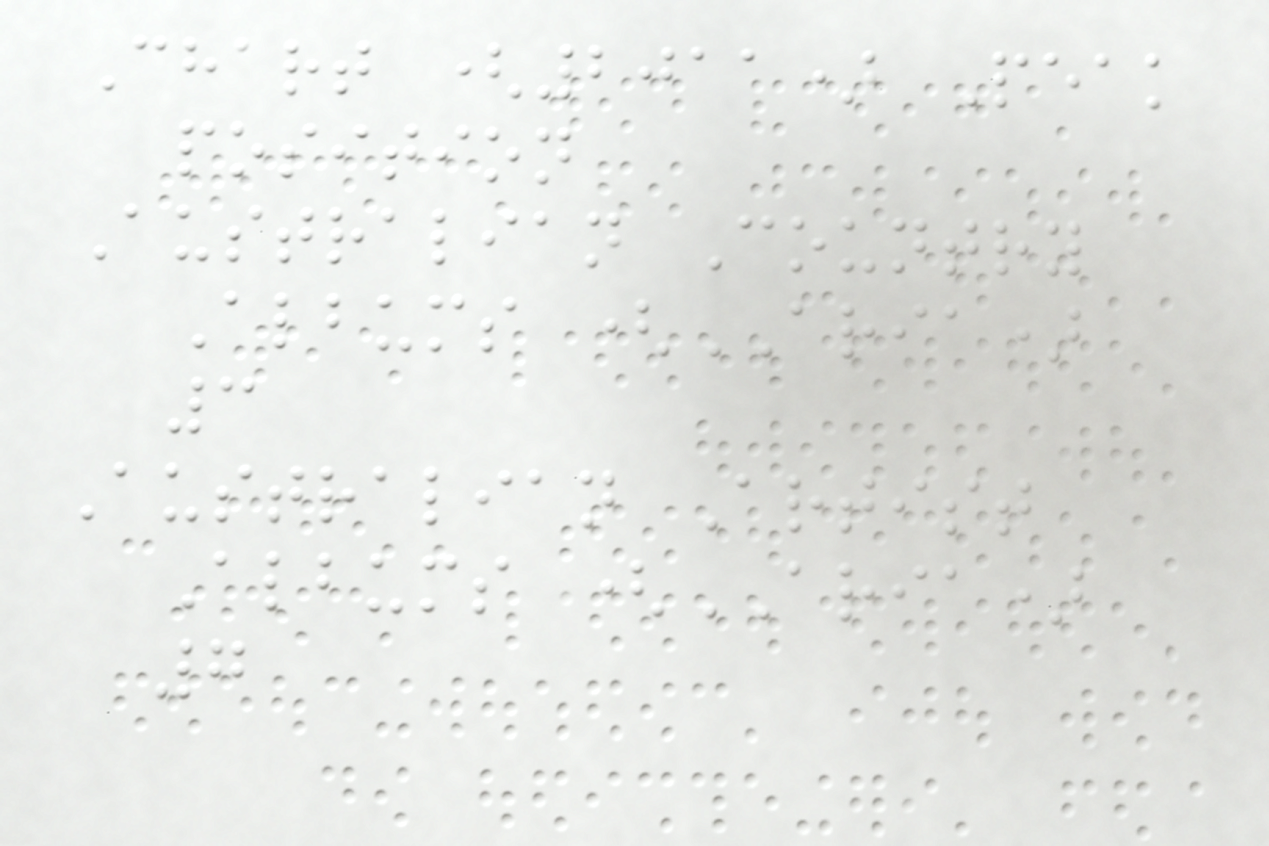Chart (2011) Peak
position
Australian Country
Albums (ARIA)
3
Australian Artist
Albums (ARIA)
7
